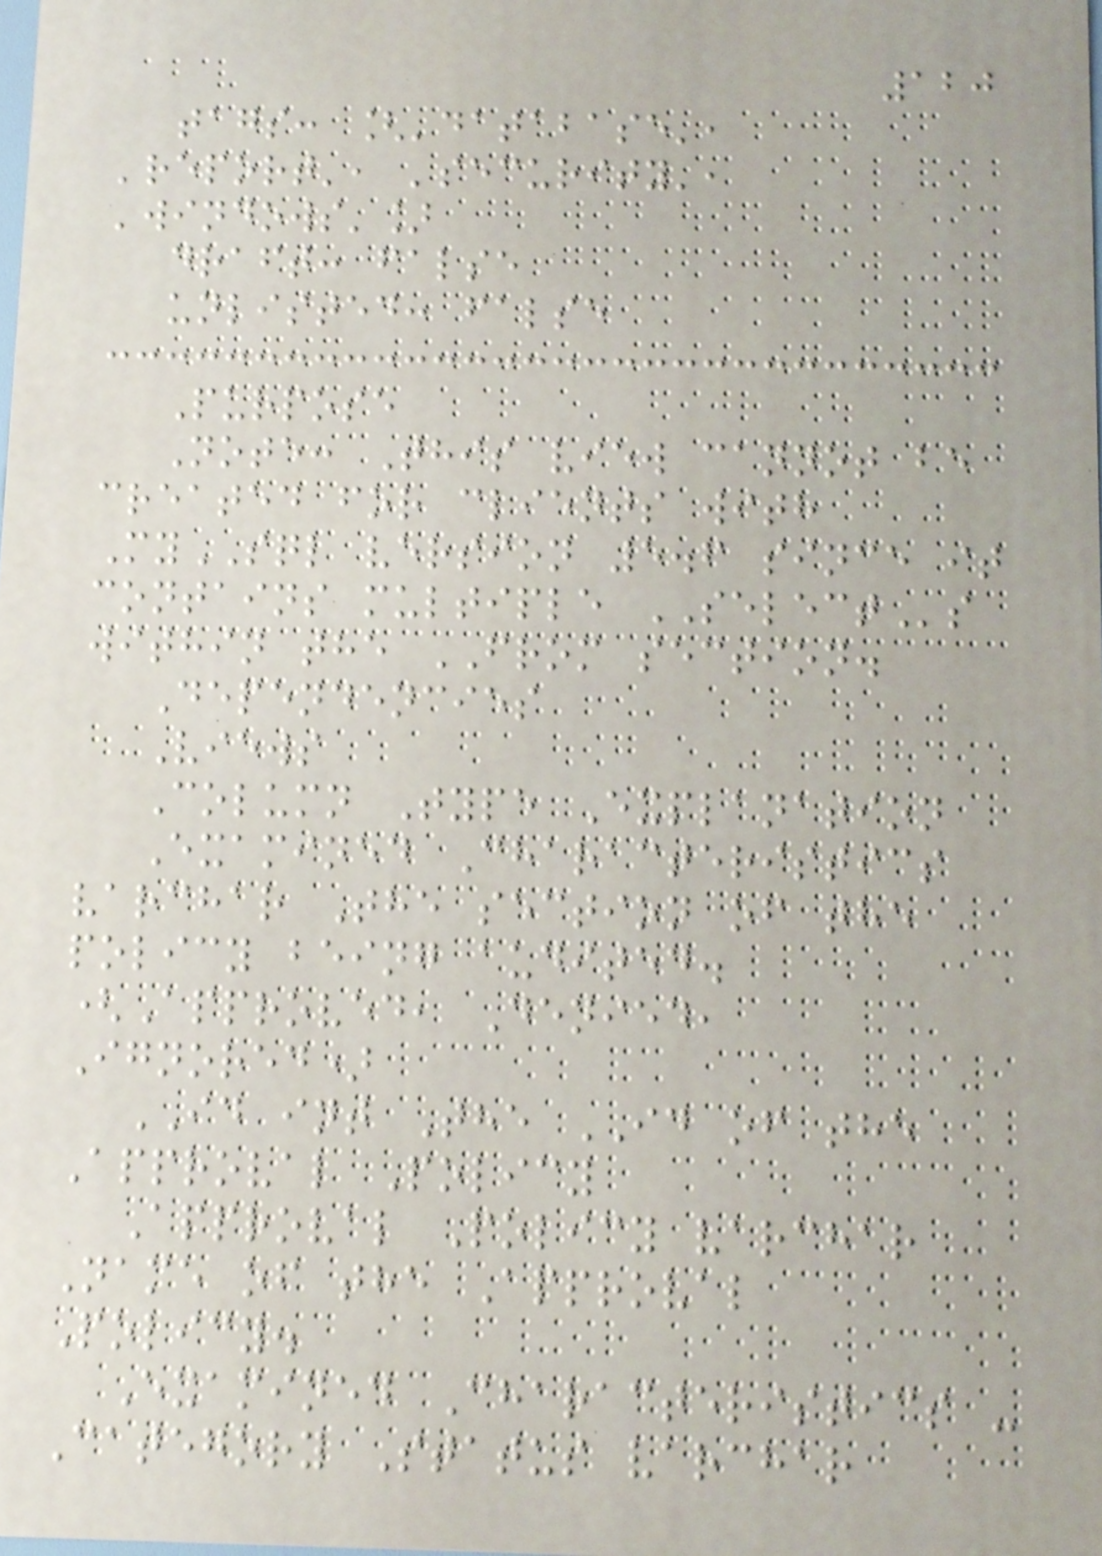120
tags: ['database',
'report', 'security',
'windows']
draft: false
unlisted: false
Purpose
Note: This view cannot be
created for clients with
MySQL version 5.6 since it
contains multiple SELECTs
within the FROM section.
Dependencies
Views
Column Type Explanation
Examined Characteristics
varchar The section of the
policy being audited.
(Approved, Denied,
Ignored)
ID int The ID of the
Approval Policy
Approval Policy varchar
Name of the Approval
Policy.
Examined Characteristics -
Category Status varchar
